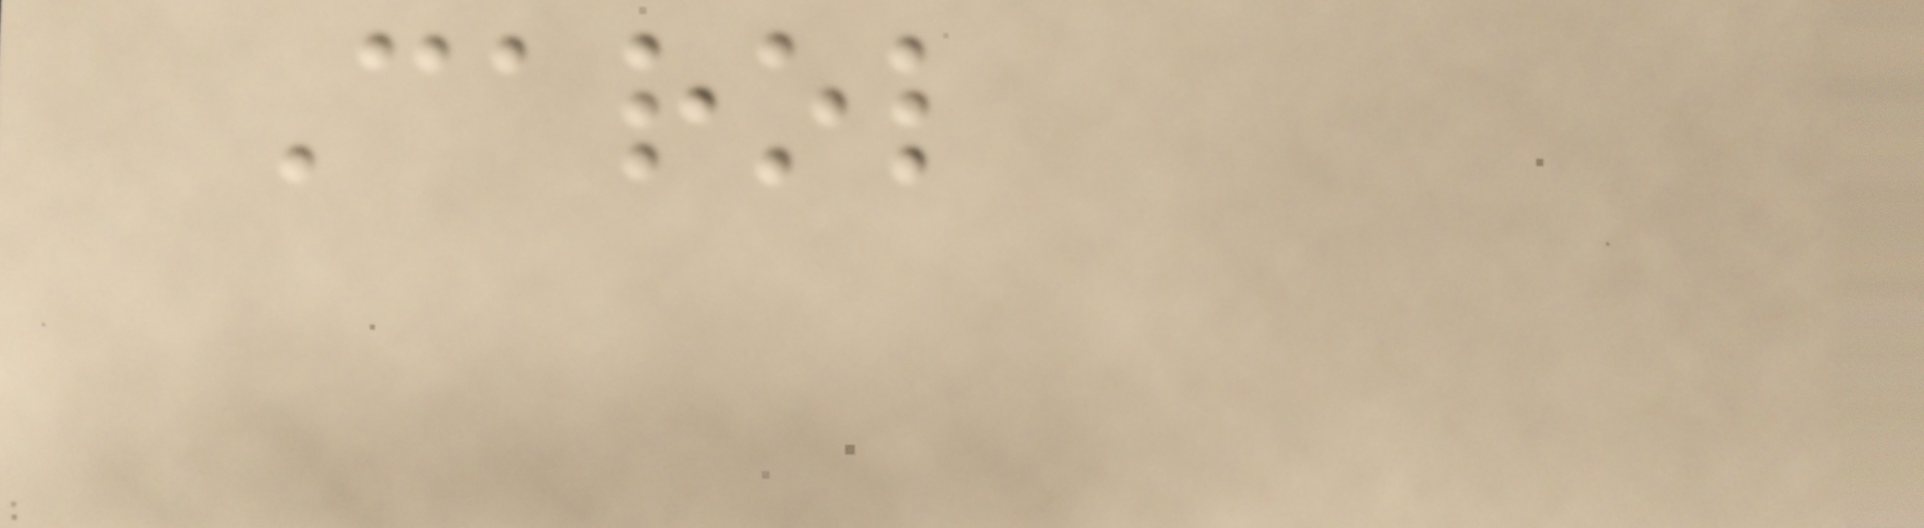Carol
